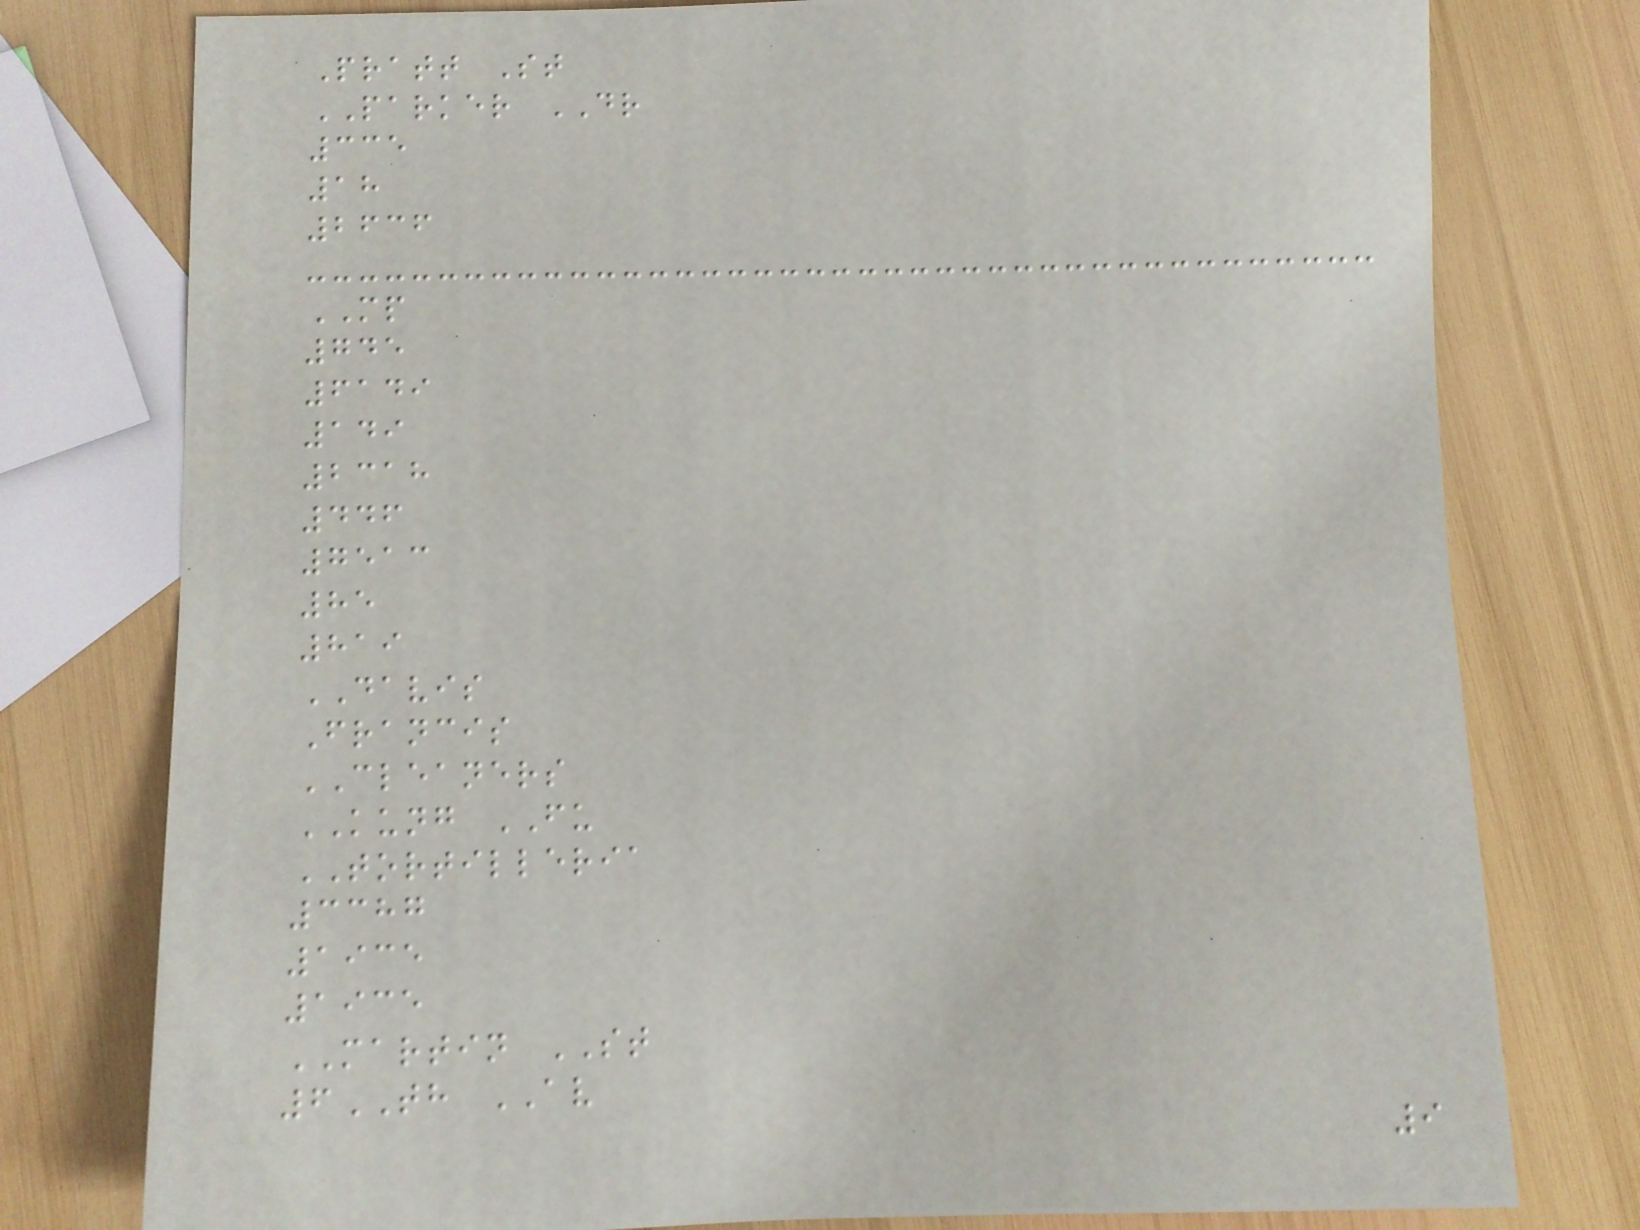Pratt St
PARKER DR
335
18
2636
MP
745
6149
149
2318
446
7513
85
819
DAVIS
Francis
CLEANERS
KUNG FU
TORTILLERIA
3387
1935
1935
MARTIN ST
6TH AV
9
